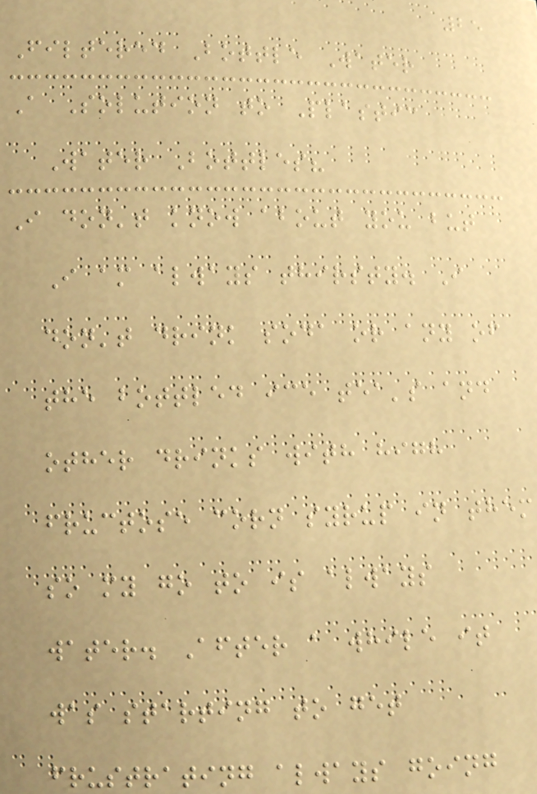25
Filtered Bottle Water
A Solution to Plastic
Water Bottles?
I don't know about you but
I am always thirsty. I
don't drink soda or any of
the bottled ice tea's and
other drinks with high
fructose corn syrup in them
so my go to is always
water. After a while it
was starting to get
frustrating always going
